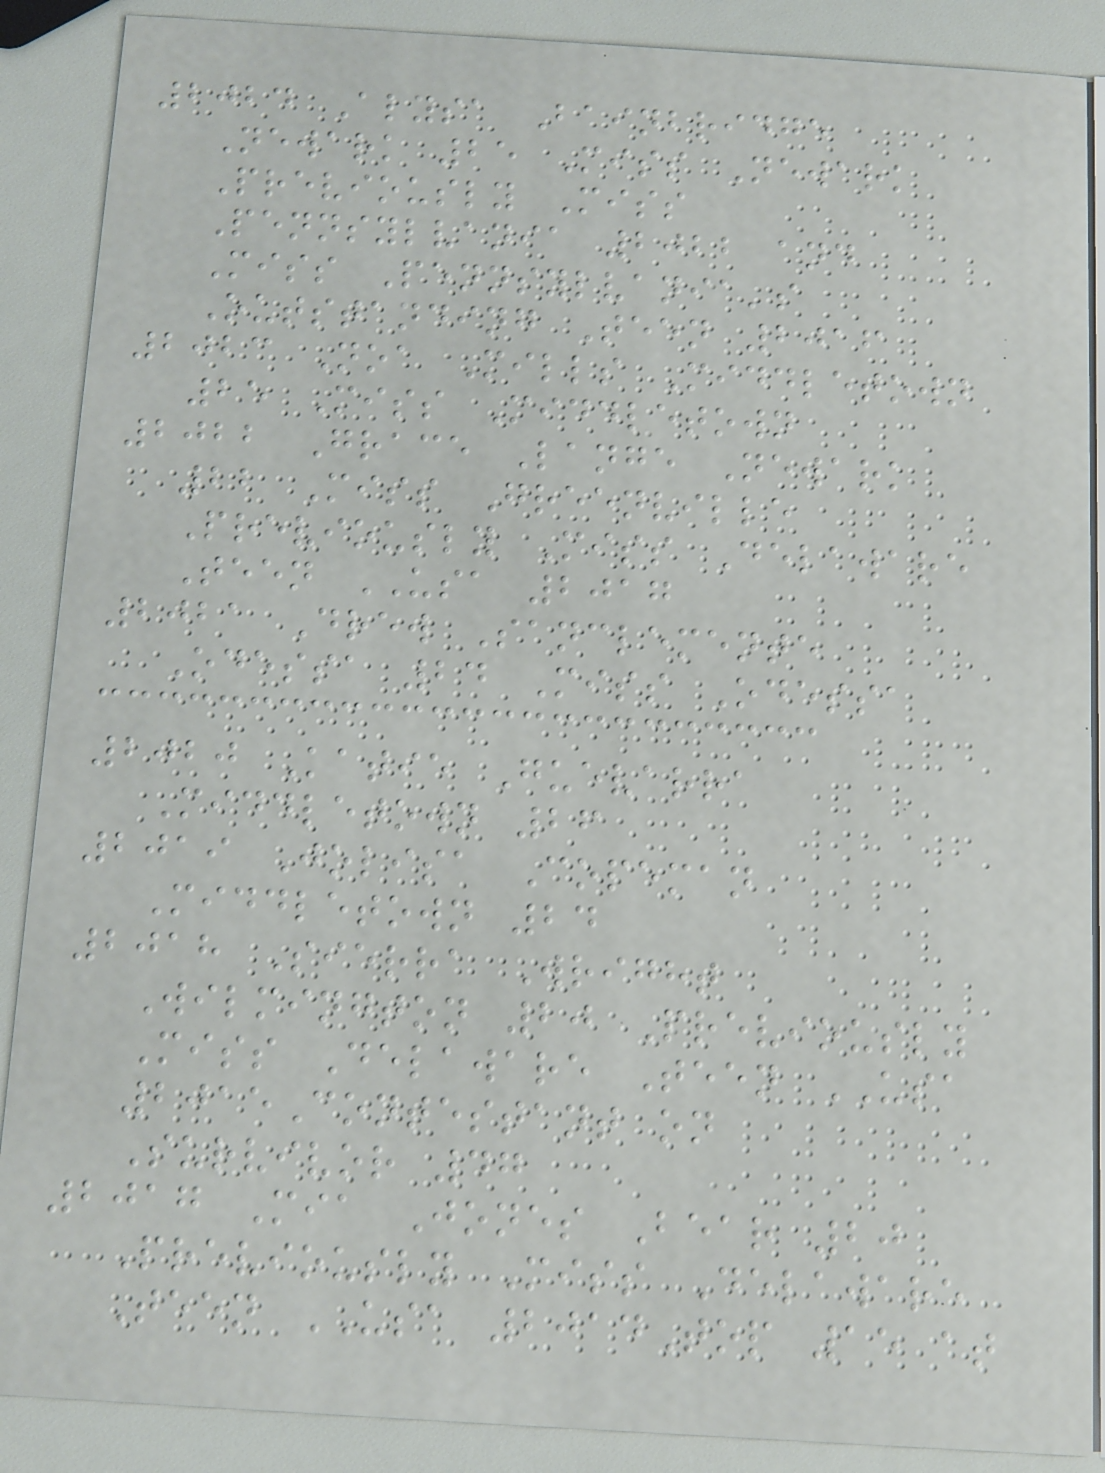2024 Alysa Bainbridge
Newark 25 Miss Newark
Previously Miss
Pennsylvania 2022 and
Miss Pennsylvania's
Outstanding Teen 2016
2023 Noa Mills Middletown
25 Miss Middletown
2022 Grace Lange Newark
22 Miss Greenville
Previously Miss Delaware
Teen USA 2017
2021 Drew Sanclemente
Odessa 24 Miss Odessa
2020 Katie Guevarra
Middletown 26
2019 Jolisa Copeman
Middletown 24
2018 Sierra Wright
Wilmington 20 Previously
Miss Delaware Teen USA
2015Contestant on
Survivor 47
2017 Mia Jones Bear 20
Previously Miss Delaware
Teen USA 2014Top 15 at
